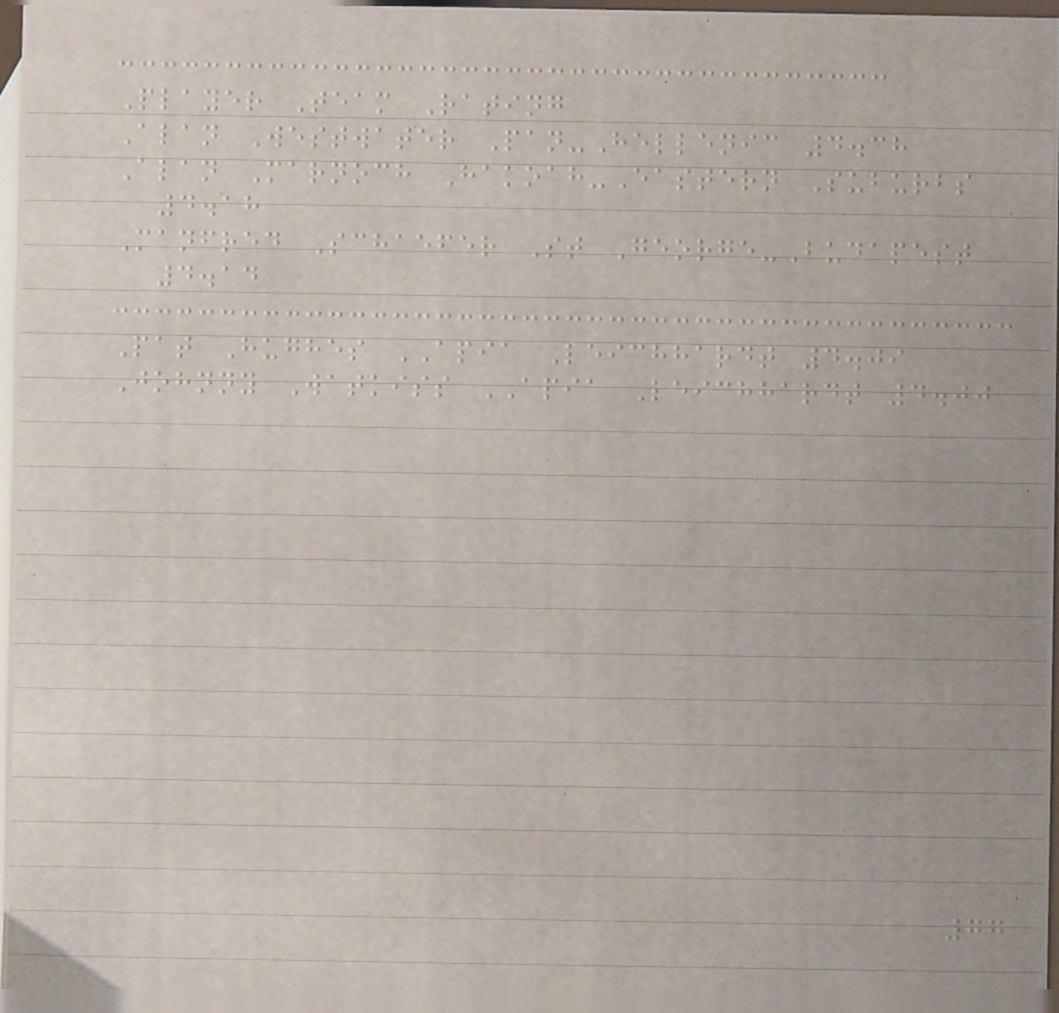Player Team Rating
Alan Westwater Pan-Hellenic 4.38
Alan Marnoch Hakoah-Eastern Suburbs
4.18
Manfred Schaefer St George-Budapest
4.14
Pat Hughes APIA Leichhardt 4.09
Johnny Watkiss APIA Leichhardt 4.00
77
